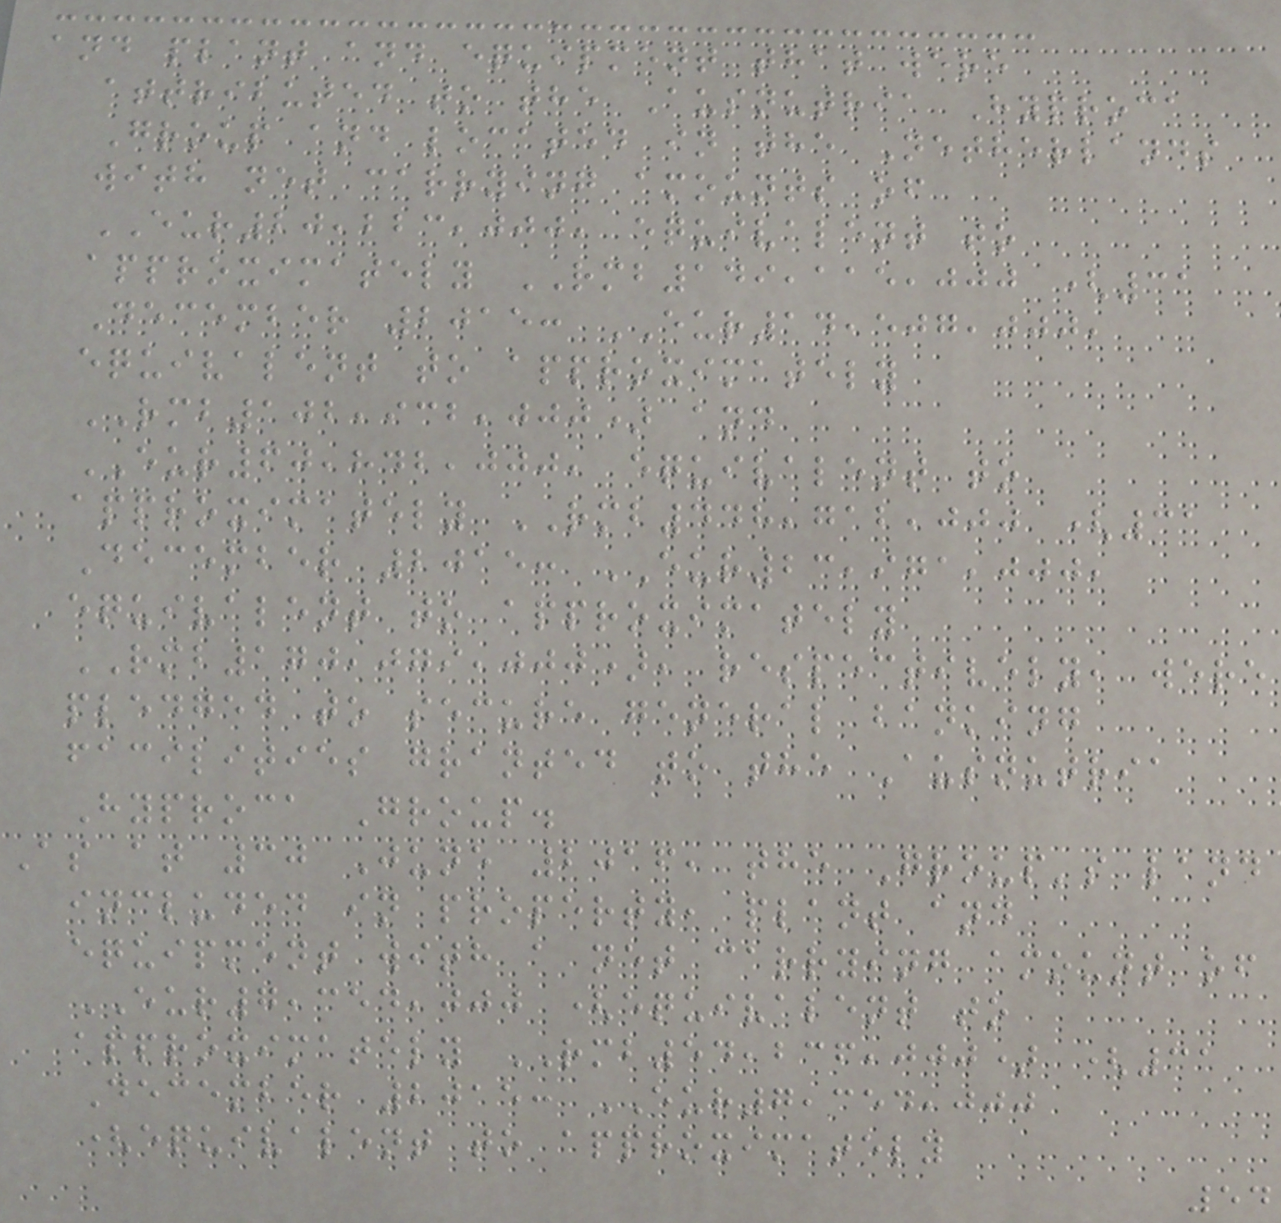and plant and equipment that were
attributed to the Ausnutria Hyproca
Group and located in the Netherlands
with net carrying amounts of
EUR20,223,000, equivalent to
approximately RMB149,115,000 (31
December 2015: EUR14,507,000,
equivalent to approximately
RMB102,932,000) and
EUR60,842,000, equivalent to
approximately RMB448,712,000 (31
December 2015: EUR23,971,000,
equivalent to approximately
RMB170,079,000), respectively, were
pledged to secure general banking
facilities granted to the Ausnutria
Hyproca Group.
As at 30 June 2016, the Group's land
included in property, plant and
equipment with a net carrying amount of
EUR7,354,000 (equivalent to
approximately RMB54,236,000) (31
December 2015: EUR7,354,000
(equivalent to approximately
54
